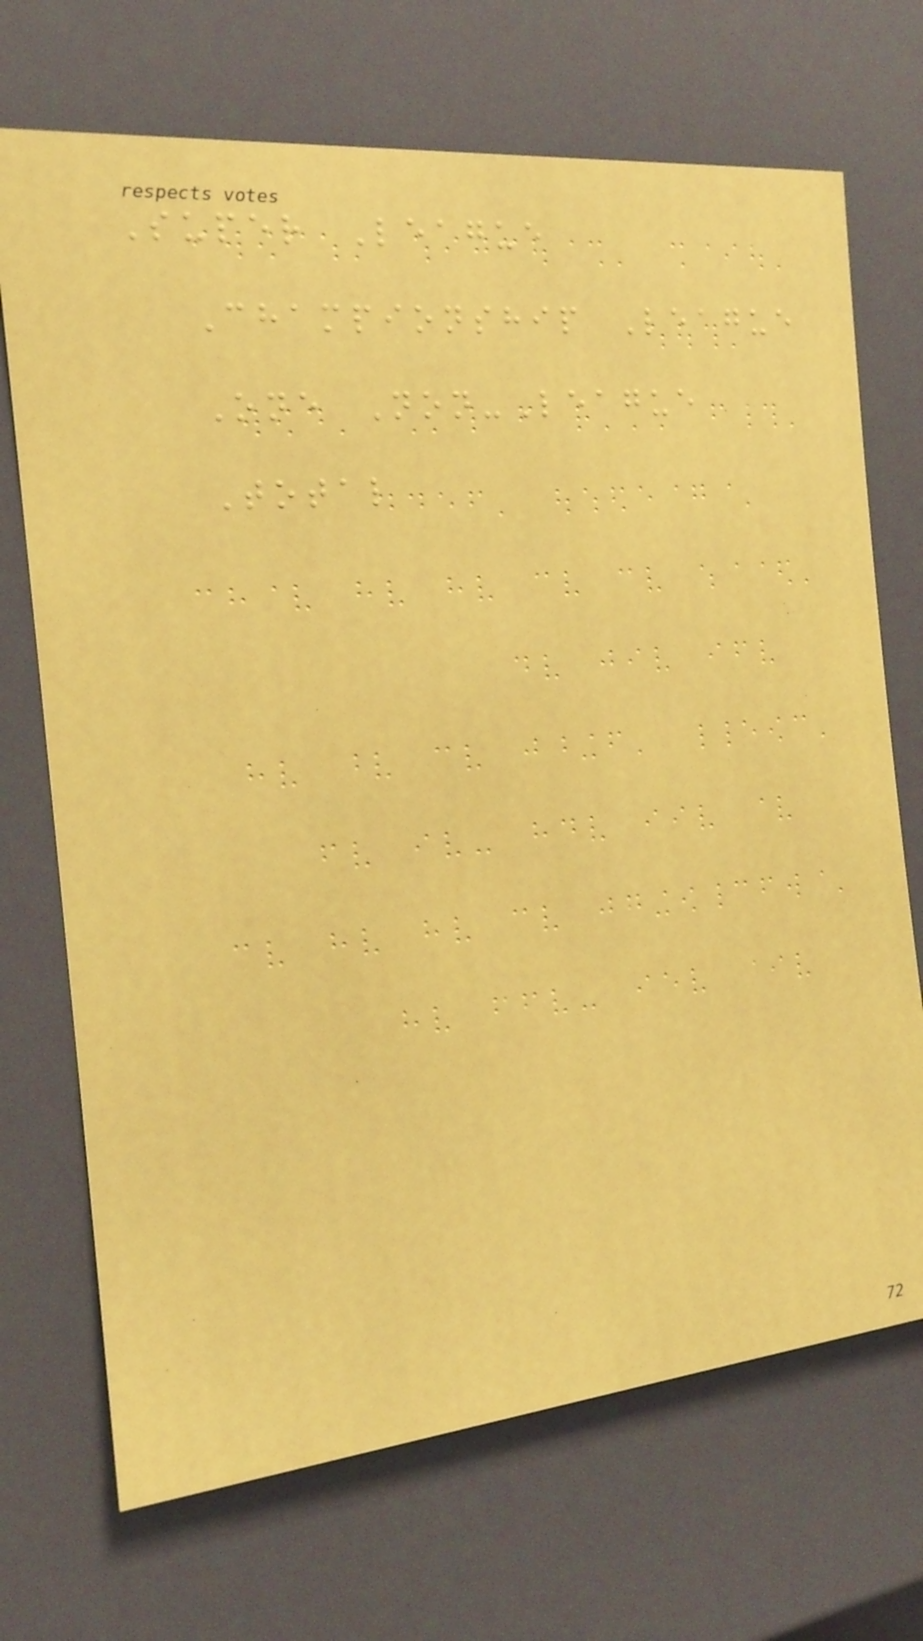Super League
Championship League
One Non-League
Total
